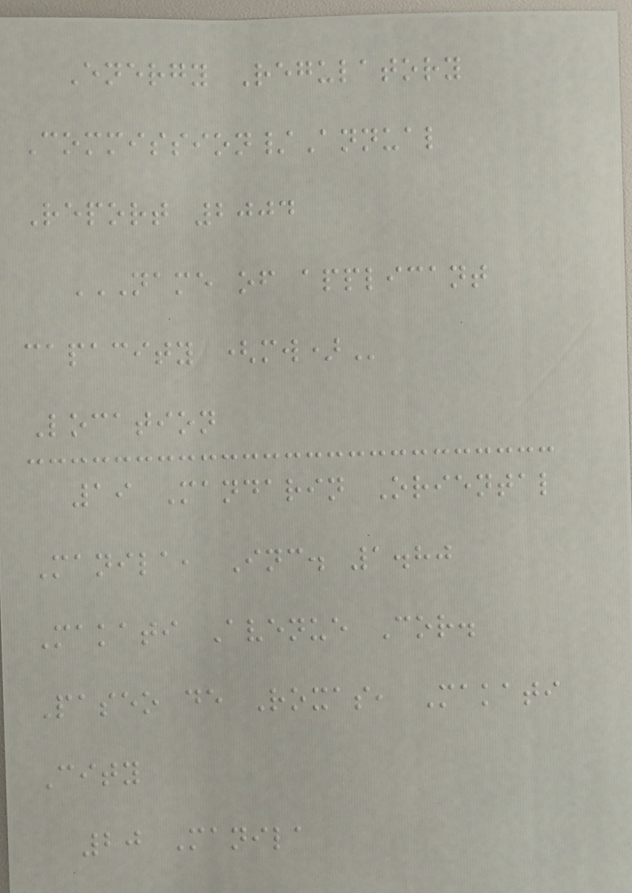Energy Regulatory
Commission/Annual
Report 2004
NAME OF APPLICANT
CAPACITY (MW)
Location
19 Mandarin Oriental
Manila, Inc. 1.80
Makati Avenue Cor.
Paseo de Roxas, Makati
City
20 Manila
